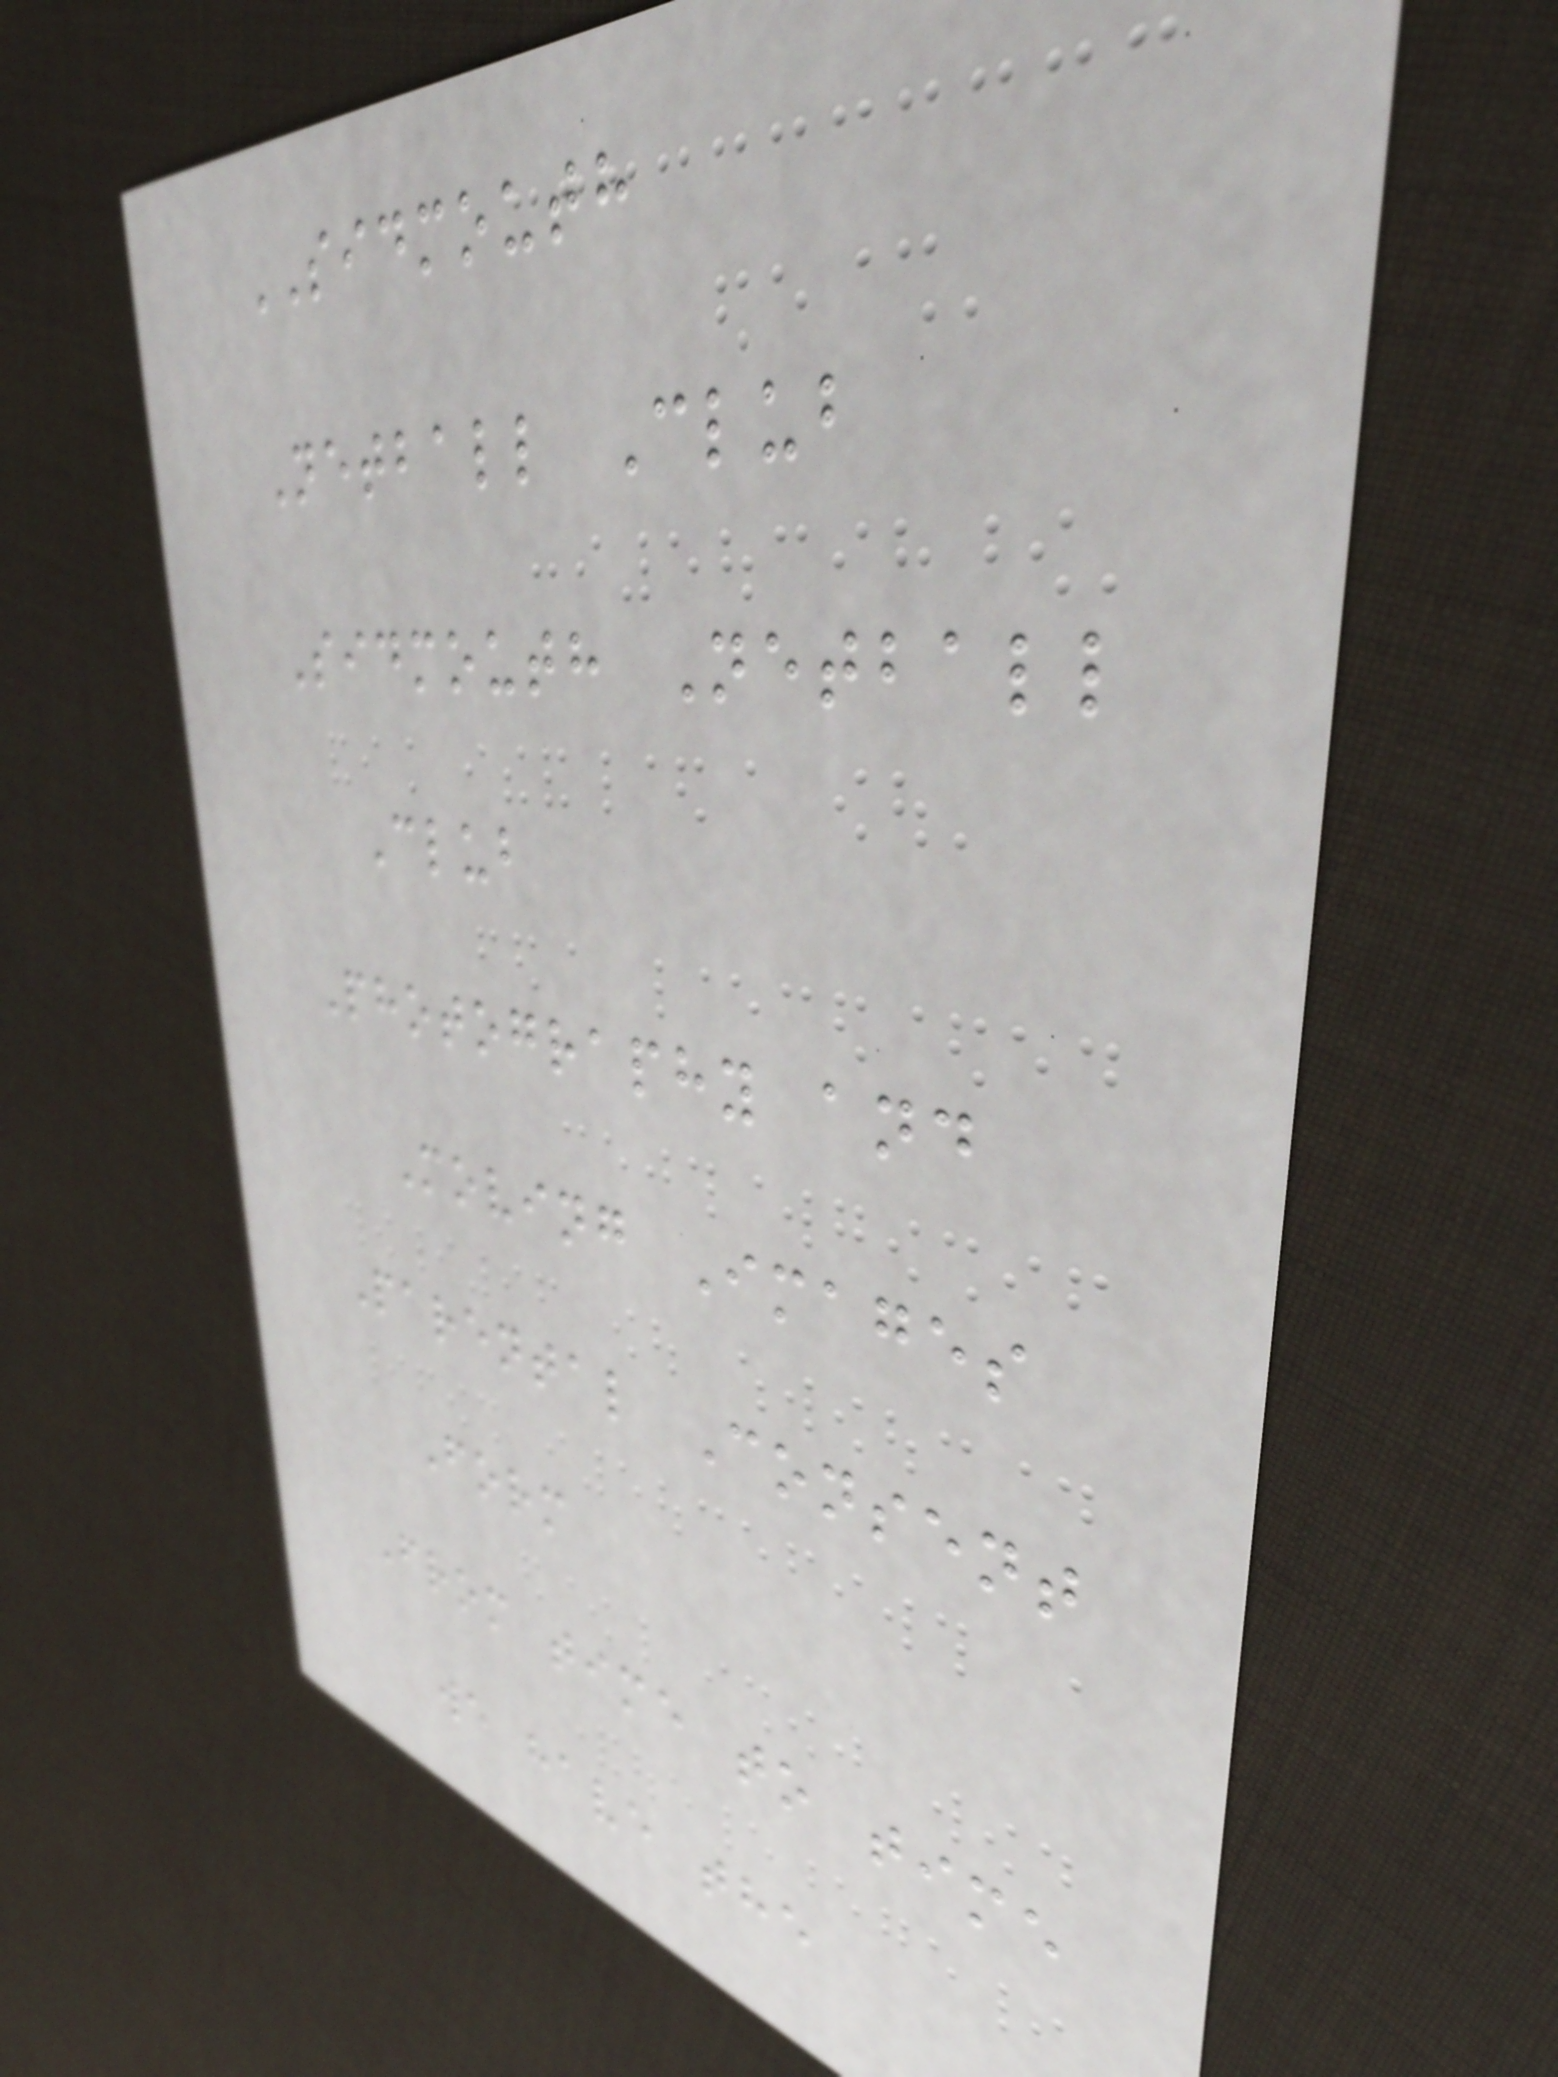SIDMOUTH
Netball Club
Sidmouth Netball
Club
Photography and
Moving Images
Parental Consent
Form
From time to time
we have the
